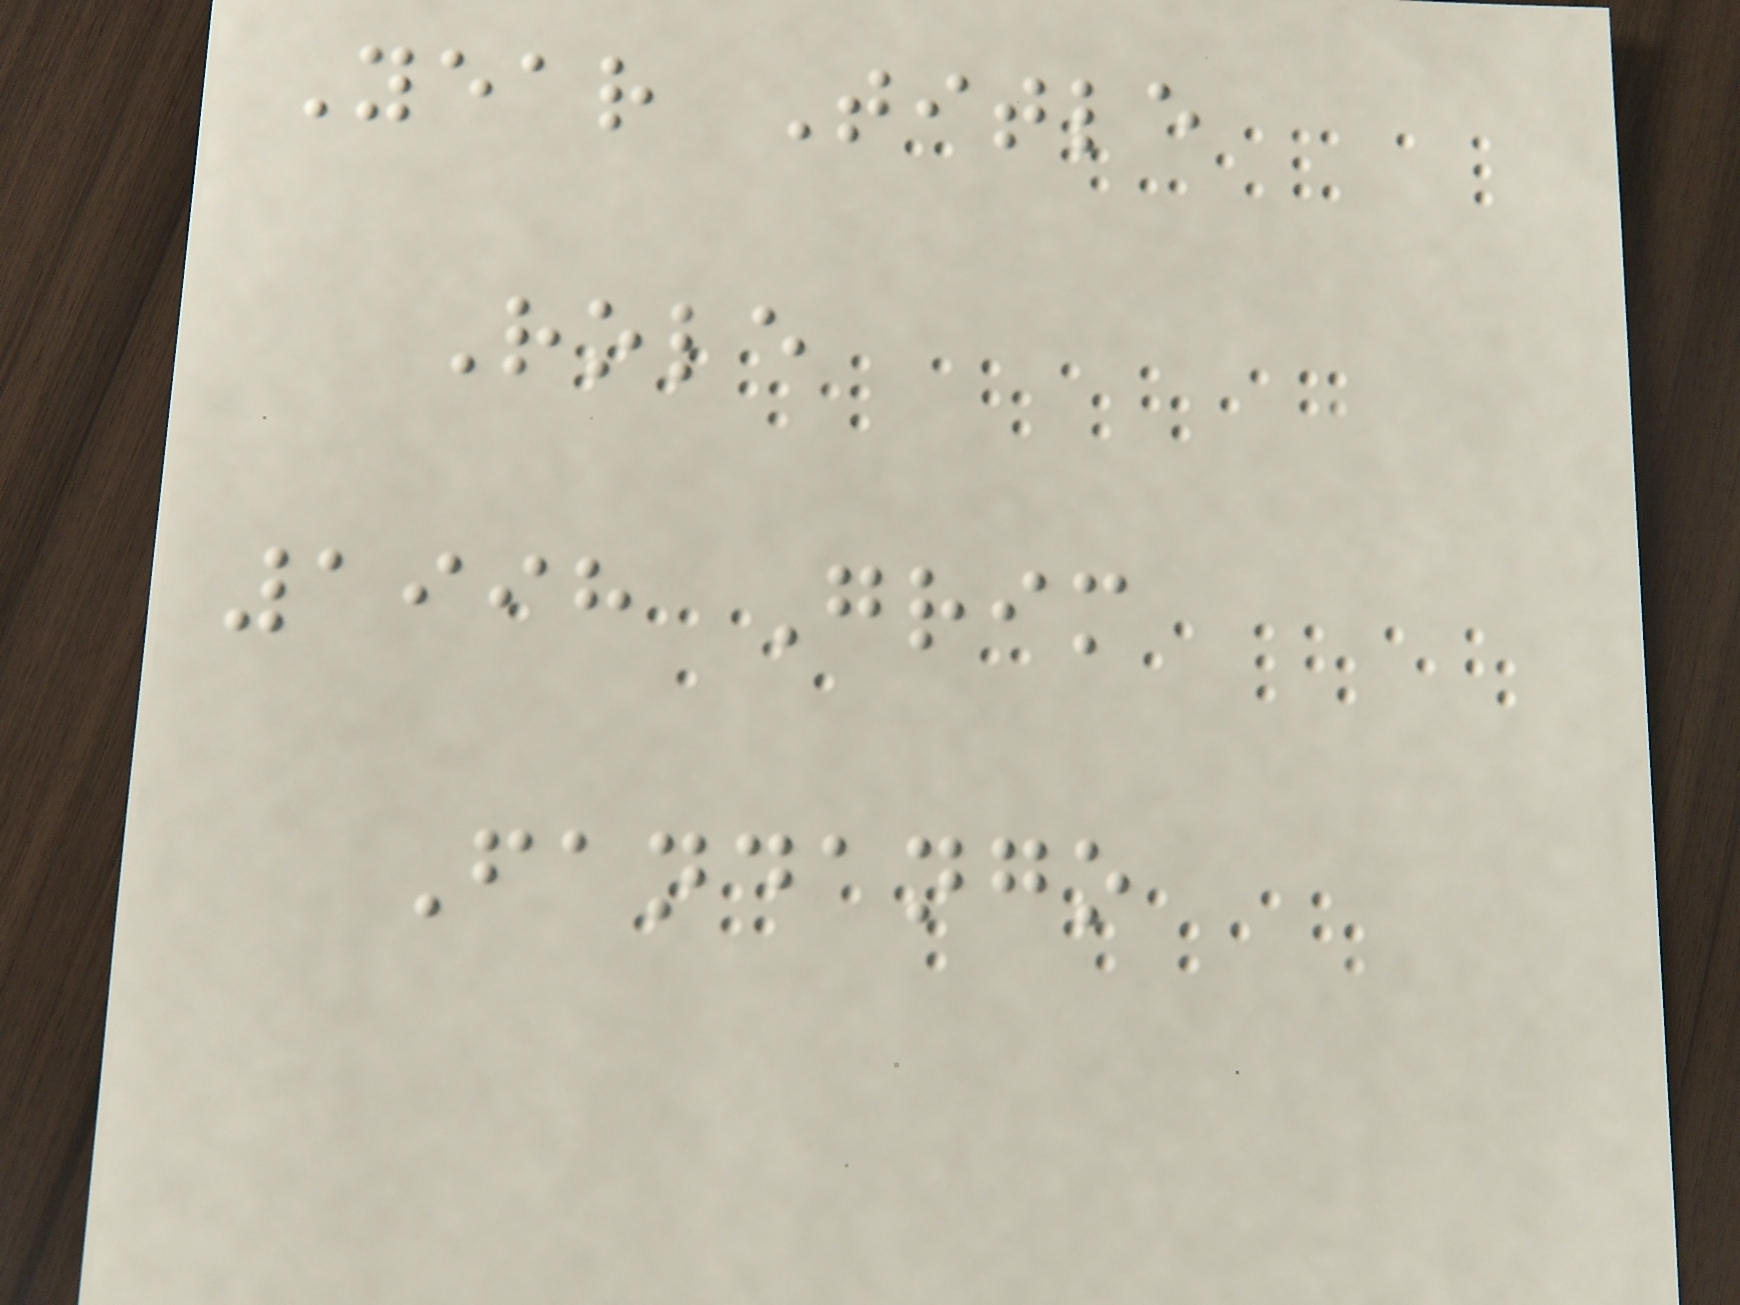Year Title
Role
1998 Grim
Fandango
